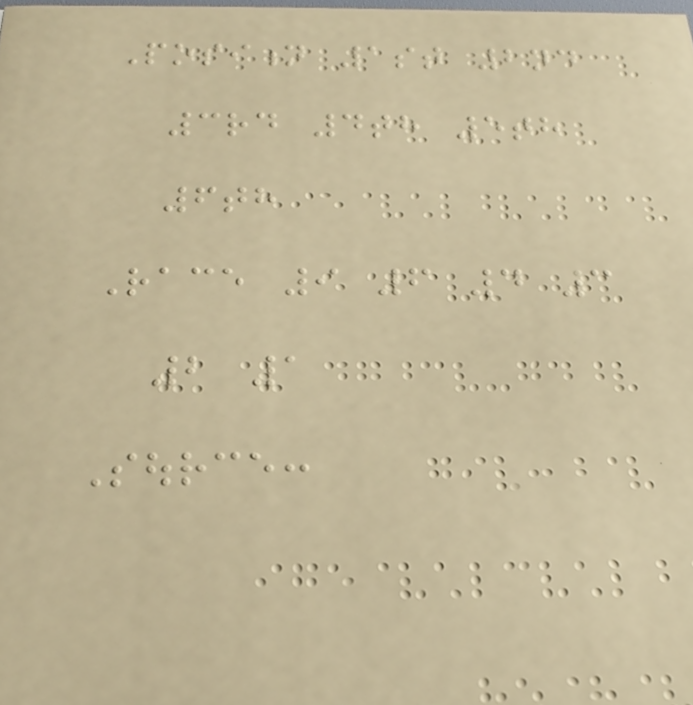Position 1st 2nd
3rd 4th 5th
6th
Race 9 6 4 3
2 1
Source:
